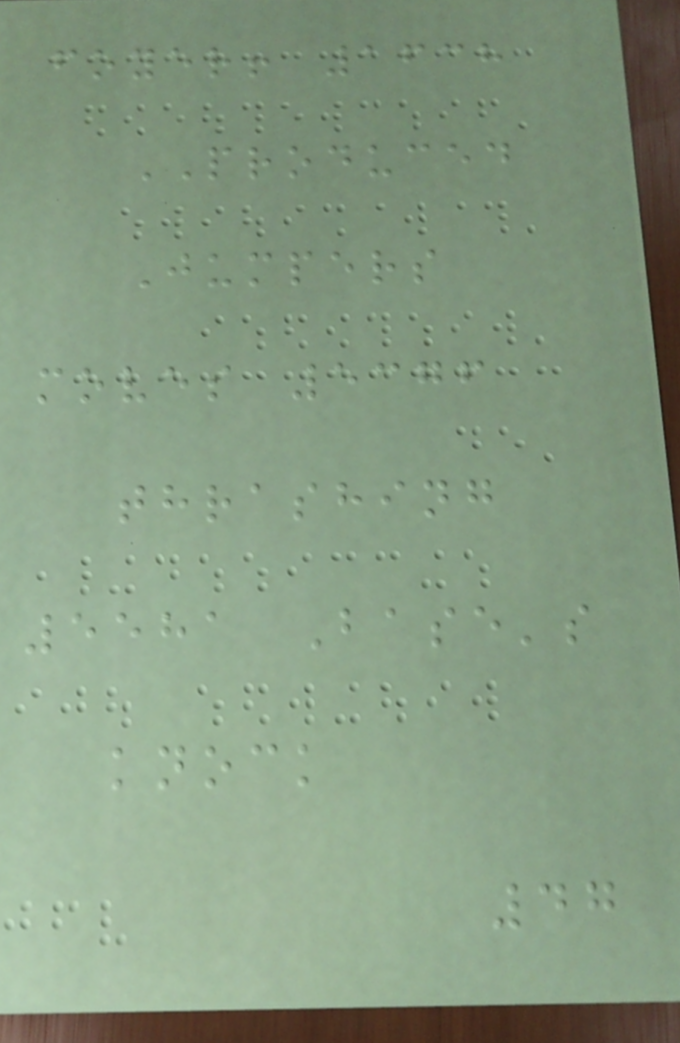foyer! 1638
PRODUCED
Jumpers
moves 5376
thrashing
5581 Base's
knock
47
